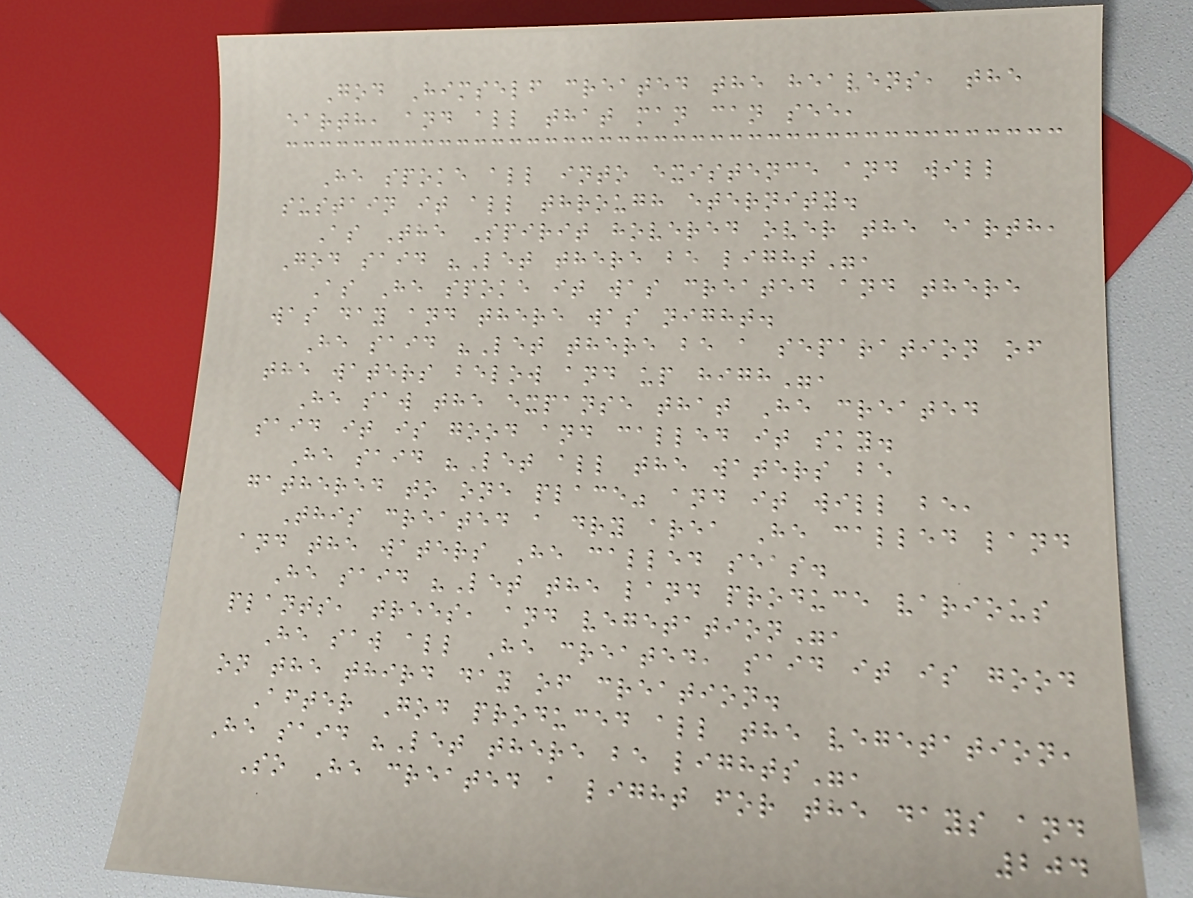God Himself created the heavens, the
earth, and all that man can see,
He spoke all into existence and will
sustain it all through eternity.
As The Spirit hovered over the earth,
God said "Let there be light",
As He spoke it was created and there
was day and there was night.
He said "Let there be a separation of
the waters below and up high",
He saw the expanse that He created
said it is good and called it sky.
He said "Let all the waters be
gathered to one place" and it will be,
This created a dry area He called land
and the waters He called seas.
He said "Let the land produce various
plants, trees, and vegetation",
He saw all He created, said it is good
on the third day of creation.
After God produced all the vegetation,
He said "Let there be lights",
So He created a light for the days and
204
